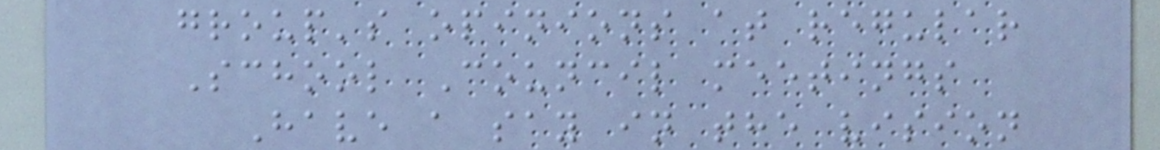group's opinions at regular
School Council meetings
Have a say in the vision
